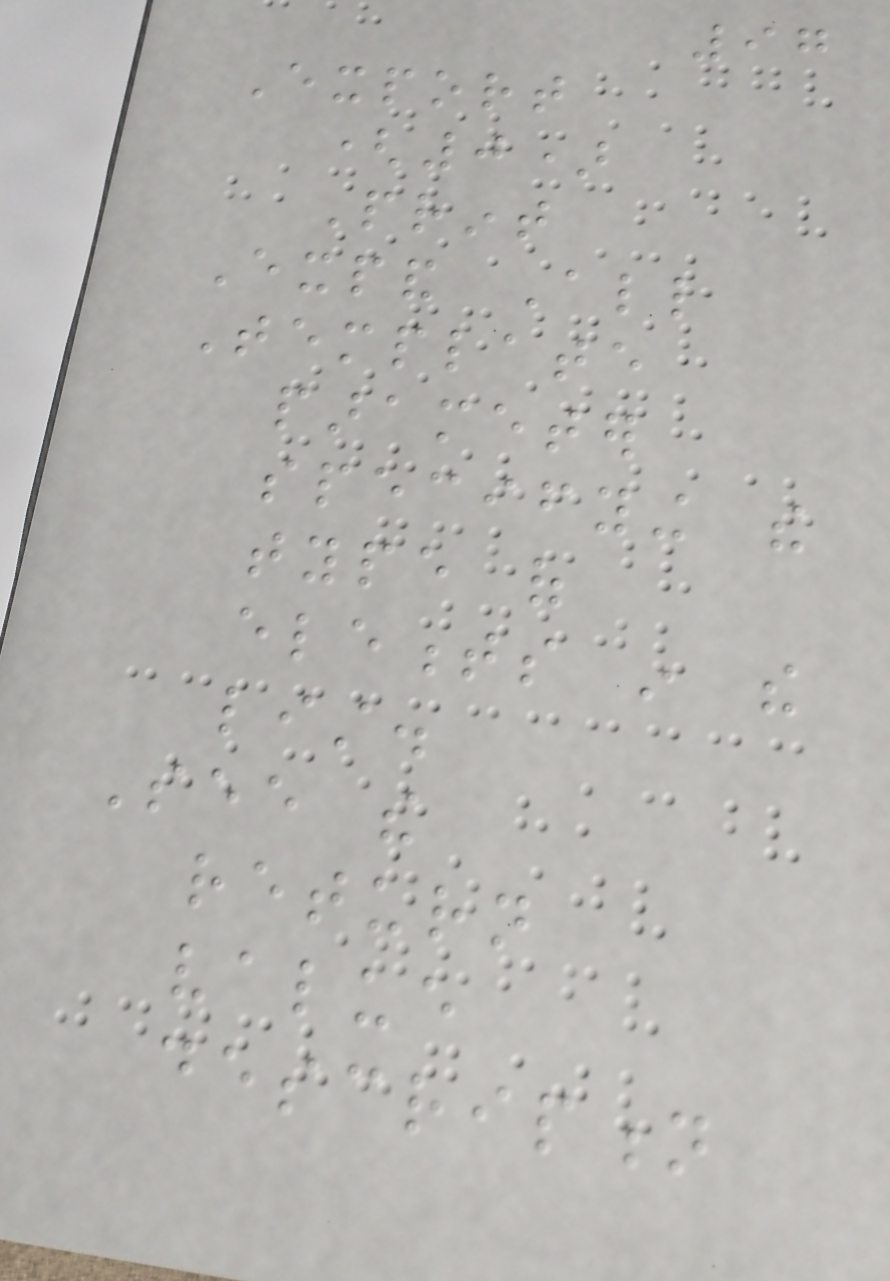97
Export
(0)
Print
Expand All
Template
parameter
specifying the
type of
elements in the
list.
See the
return
value
description
